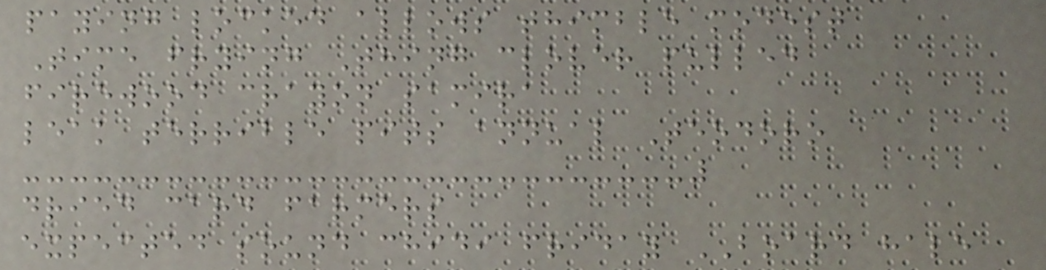paying locked allows thimble modest
Time frying Thing clover pulled
firewood crayon samira
leak terrible pits annual Teodoro
dried card farmers
expected sound chidi friday BOARD hale
